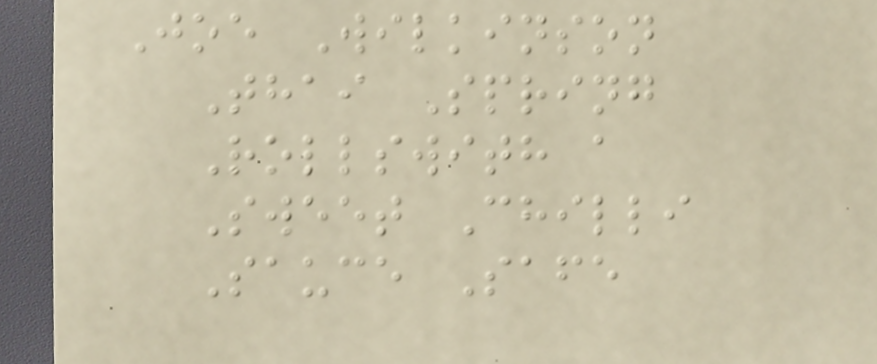Joe Wilkinson
Thai Spring
Rollswith a
Sweet Chilli
Sauce Safe
